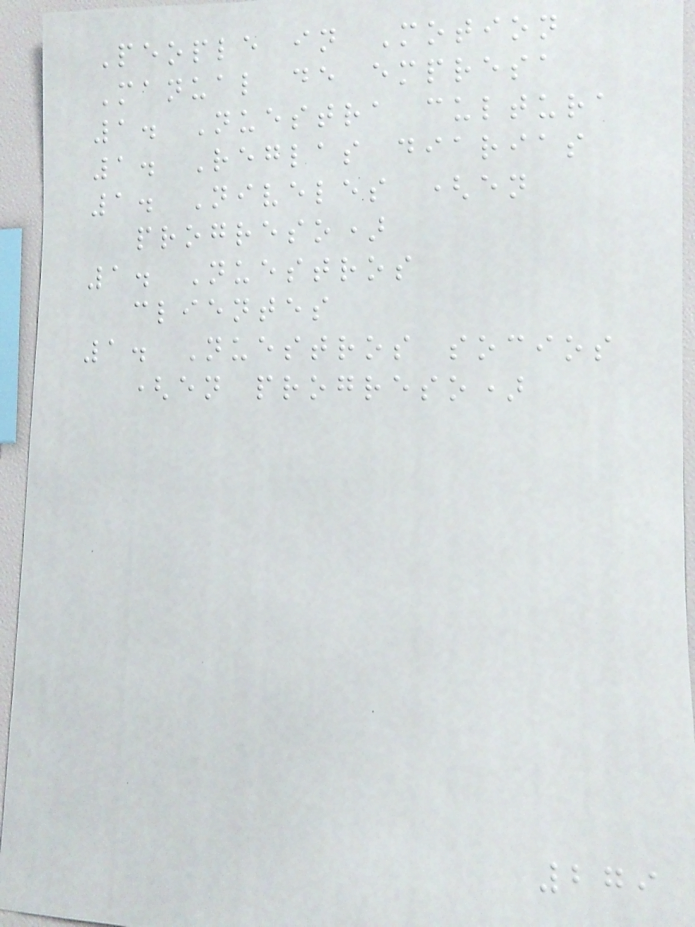People in Motion
Manual de empresa
1. Nuestra cultura
1. Reglas diarias
1. Niveles (en
progreso)
1. Nuestros
clientes
1. Nuestros socios
(en progreso)
279
